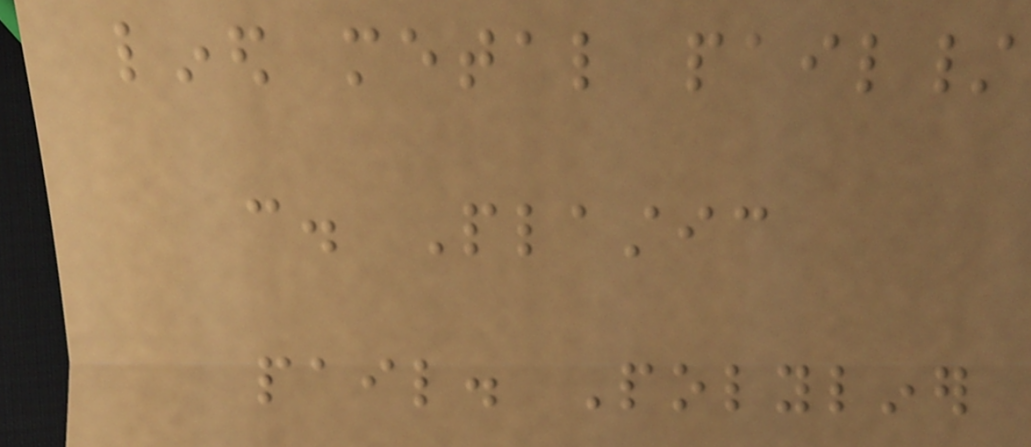lined metal pail/
can. Plastic
pail. Polyliner
